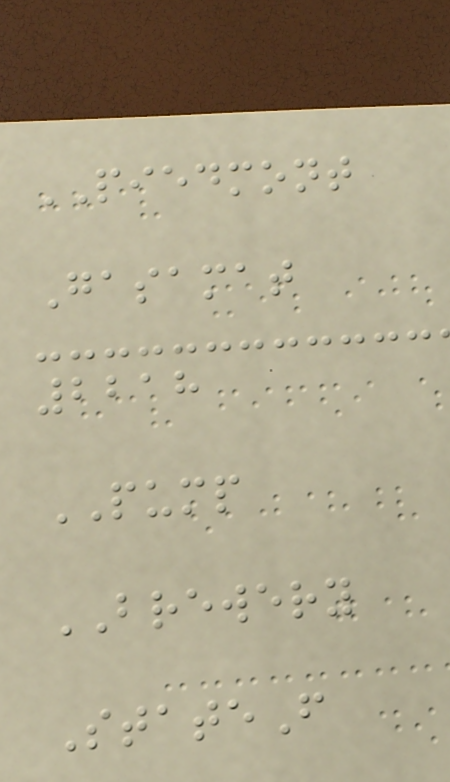PIEDMONT
Gasamat
2218
PUMP
BREWERY
StateF
